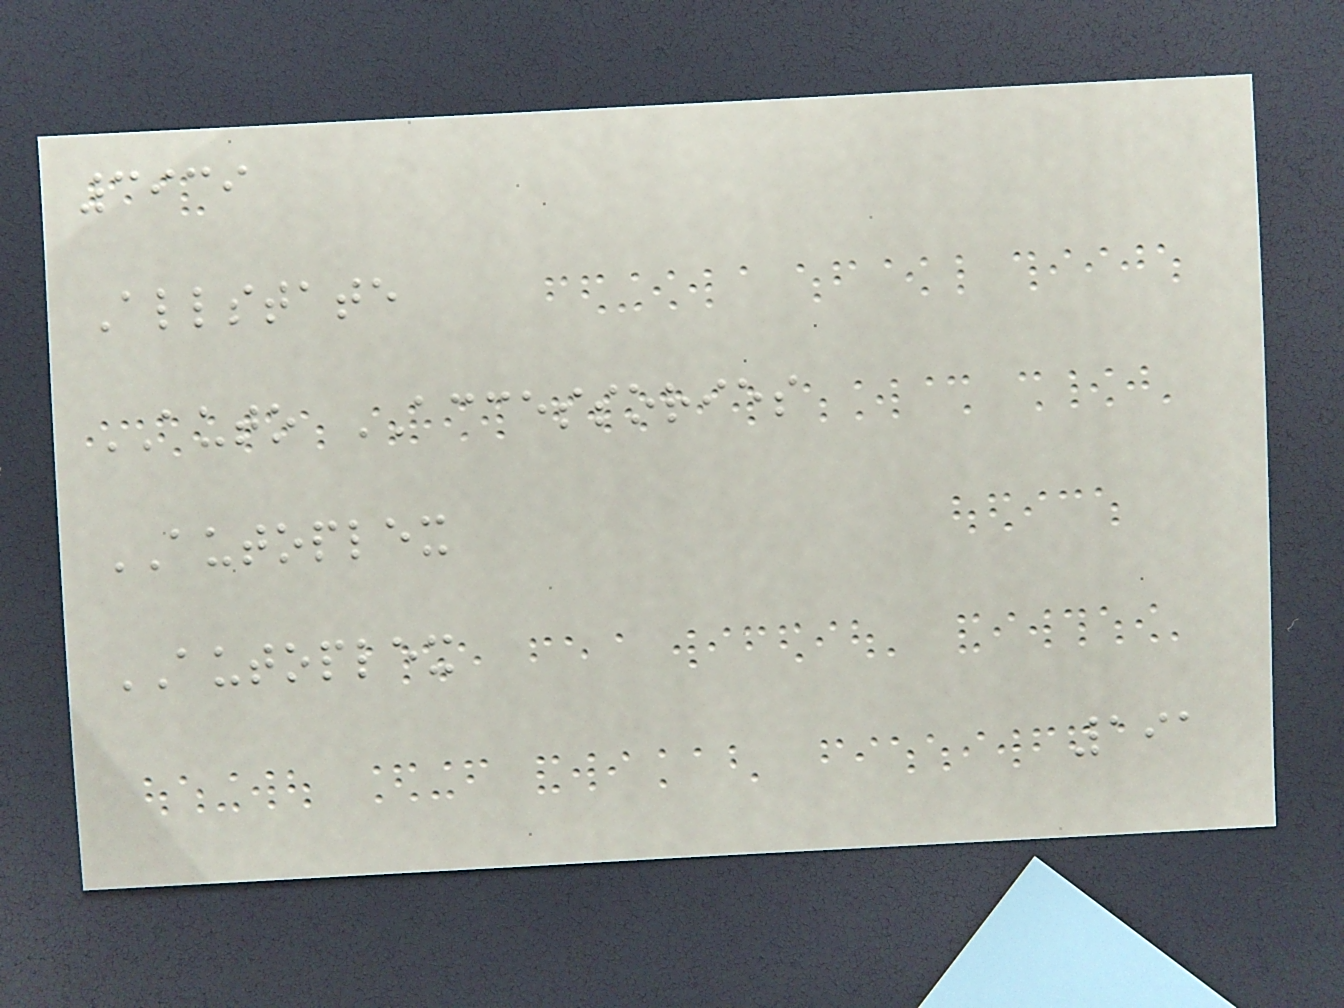3939
Allstate
AUTO ACCESSORIES
AUTOPLEX
AUTOPLEX
191
